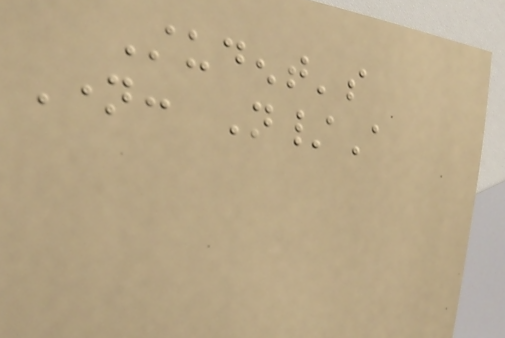Student's
Name: N/A
